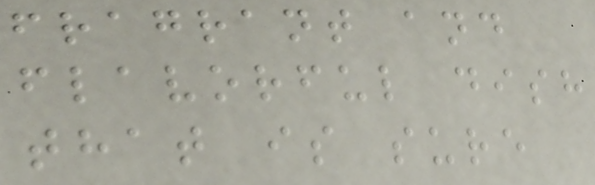fragrant and
flavorful dish
that is sure
